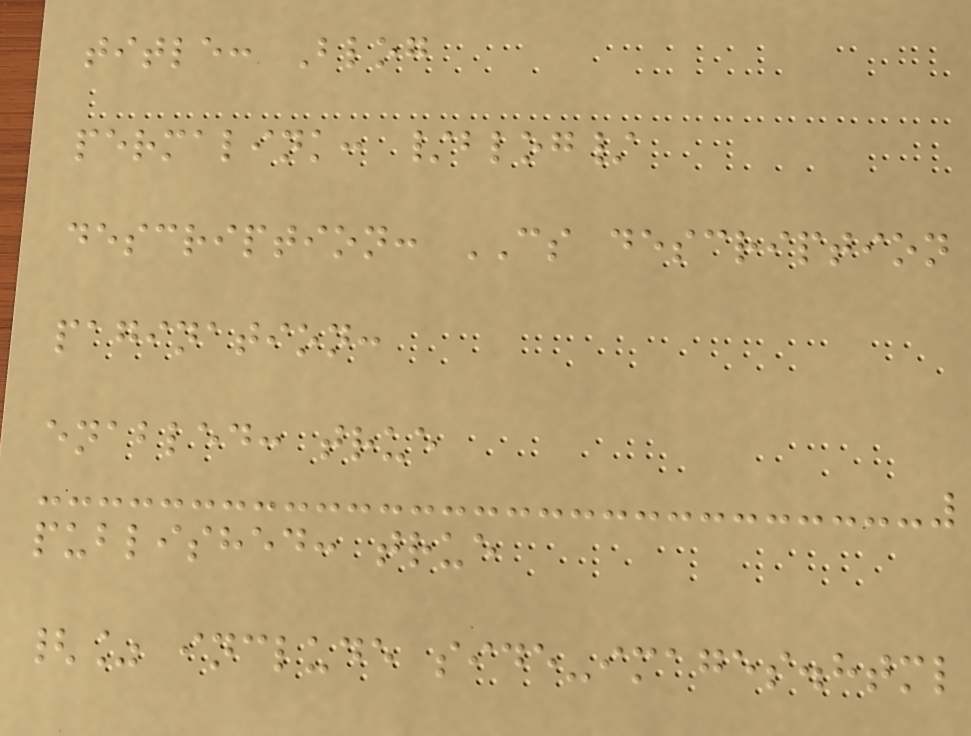title: Blog
permalink: /blog/
description: CS description
pagination:
enabled: true
published: true
{% include side-images.html
